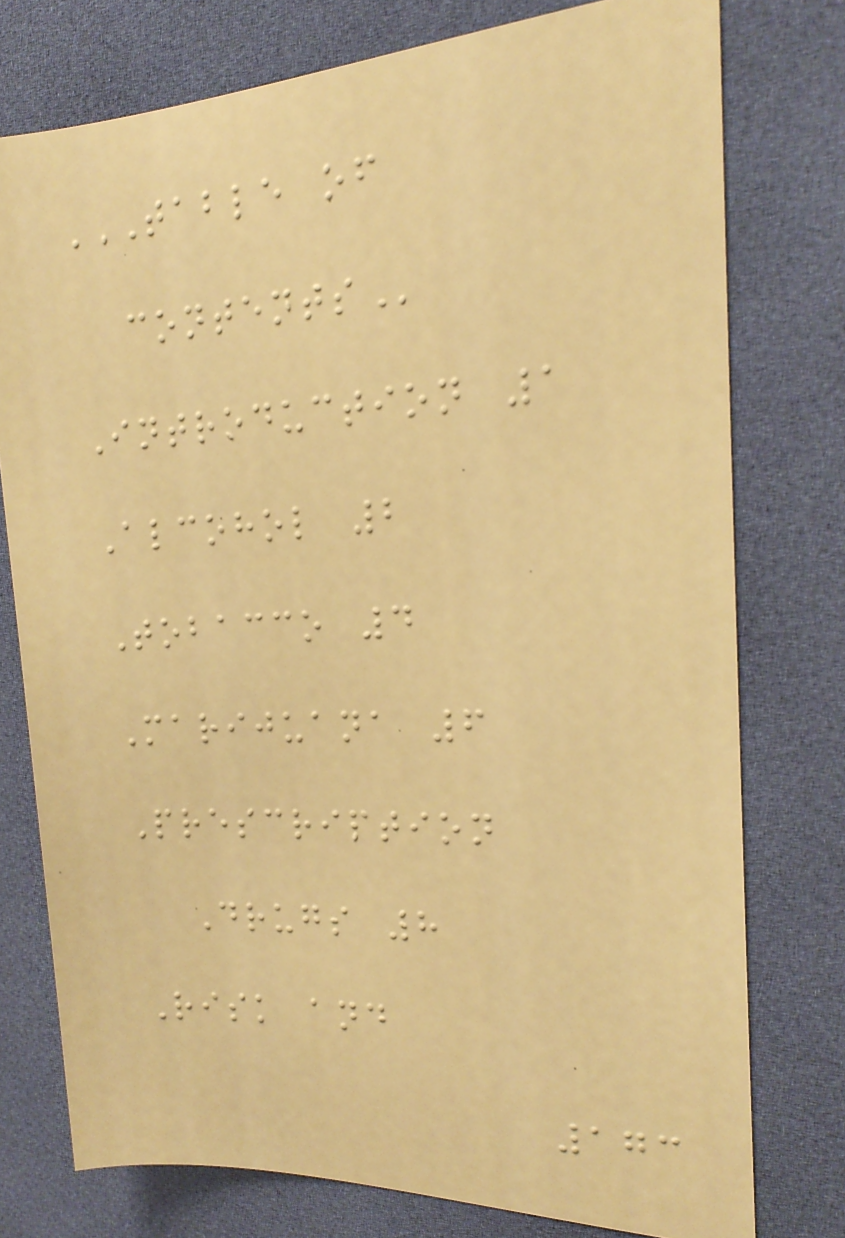TABLE OF
CONTENTS
Introduction 1
Alcohol 2
Tobacco 4
Marijuana 6
Prescription
Drugs 8
Risk and
173
